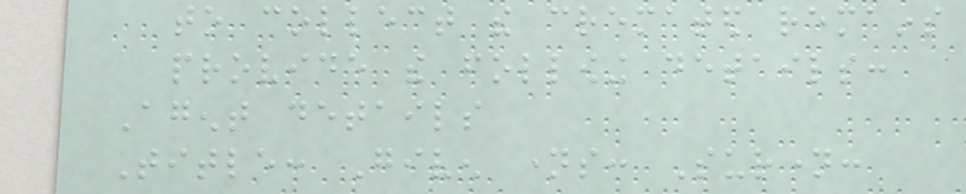to collect the cremated remains
provide the following details:
Agent details
Title: Given names: Surname:
